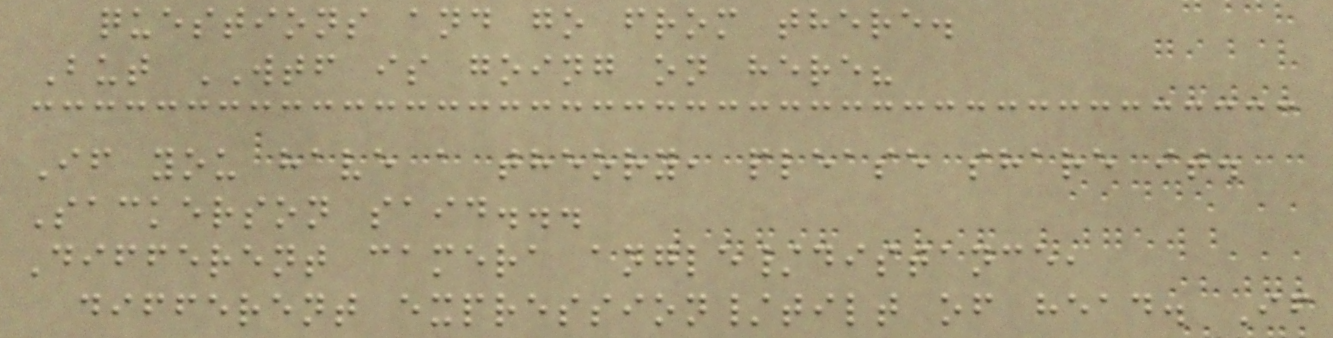questions and go from there.
But WTF is going on here?
If you have a theory, please share it.
Sackerson said...
Different camera angle/distance,
different expression/tilt of head. If
